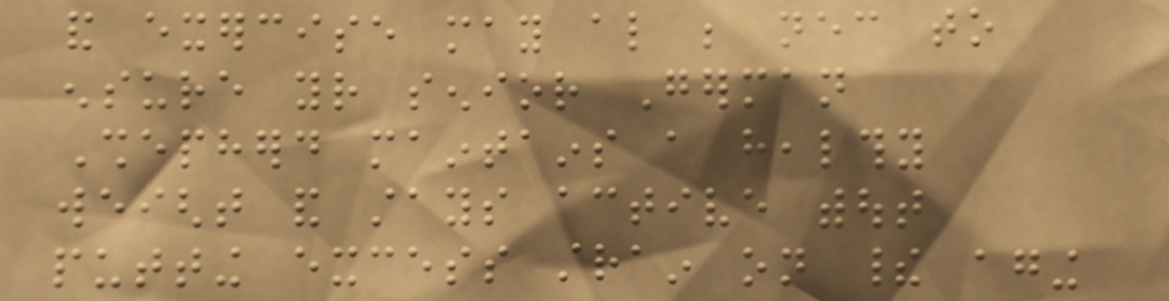and exercise may also be necessary to
ensure your senior German
Shepherd maintains a healthy
weight and stays active without
putting excess strain on their aging
